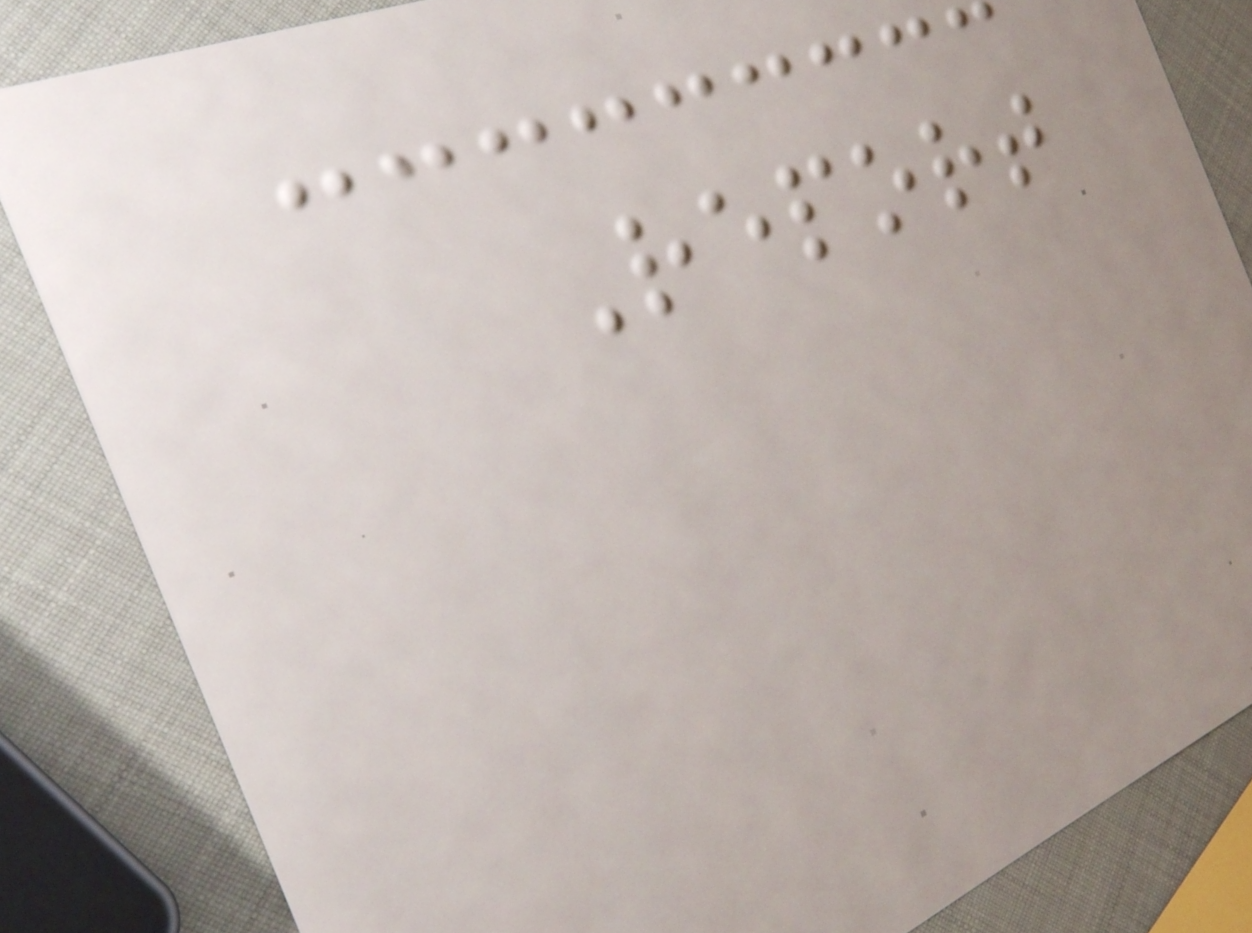Report
